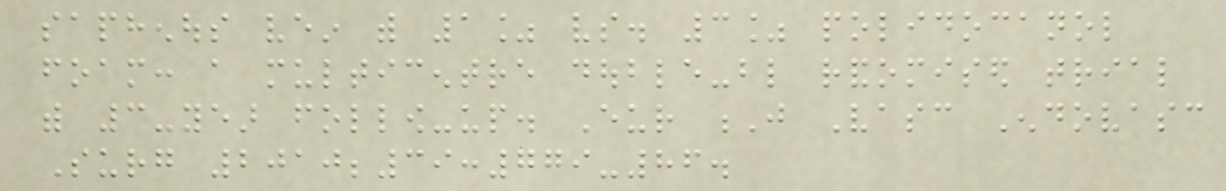saphenous vein with 1% vs. 3% polidocanol
foam: a multicentre double-blind randomised trial
with 3-year follow-up. Eur J Vasc Endovasc
Surg 2010;39:779-86.
